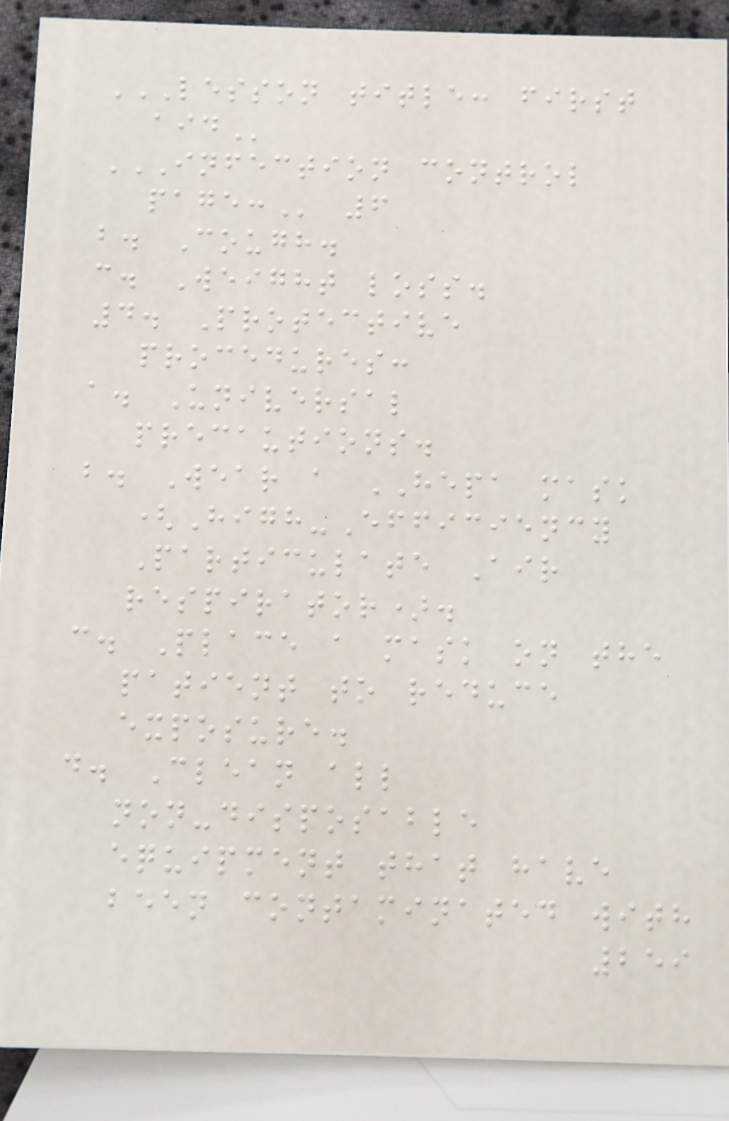LESSON TITLE: FIRST
AID
INFECTION CONTROL
PAGE: 6
b. Cough.
c. Weight loss.
4. Protective
procedures:
a. Universal
precautions.
b. Wear a HEPA mask
(High-Efficiency
Particulate Air
respirator).
c. Place a mask on the
patient to reduce
exposure.
d. Clean all
non-disposable
equipment that have
been contaminated with
259
